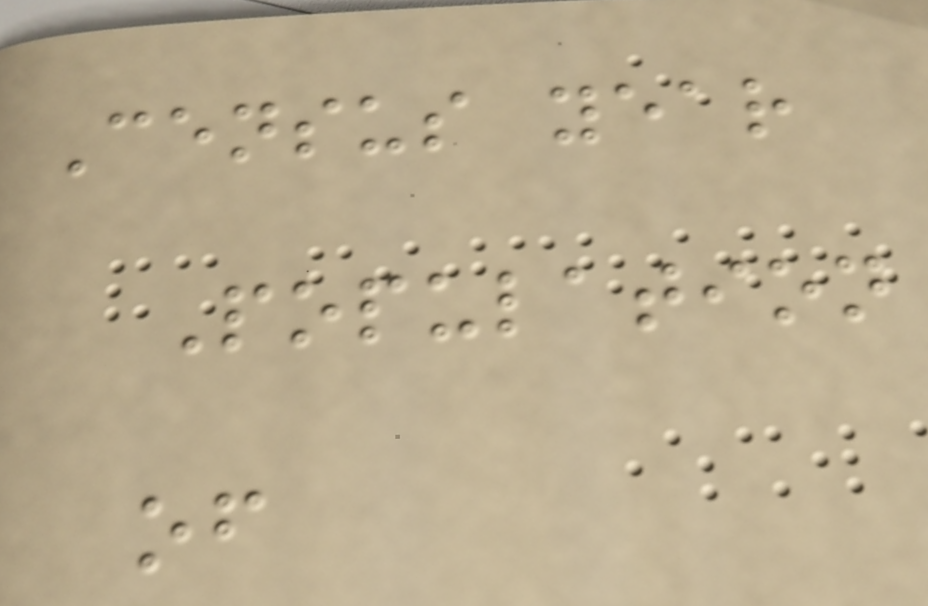Census year
Population
of
